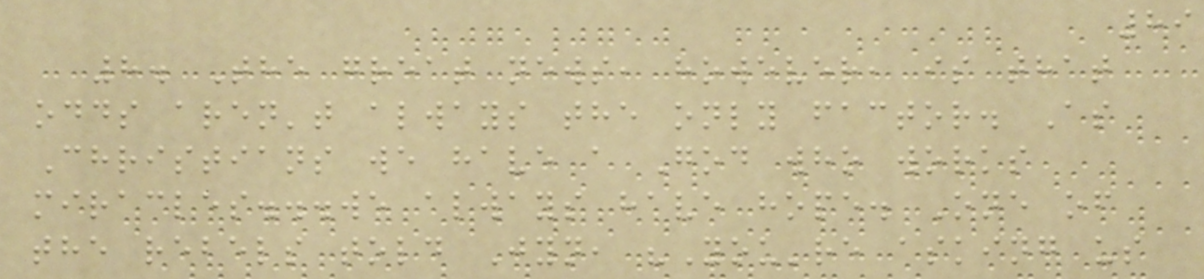89
8. The great news, however, is that
odds aren't always the only factor. As
Christians we have a God who works
miracles...we always have hope. One of
the rebels told Jyn, "You're asking us
